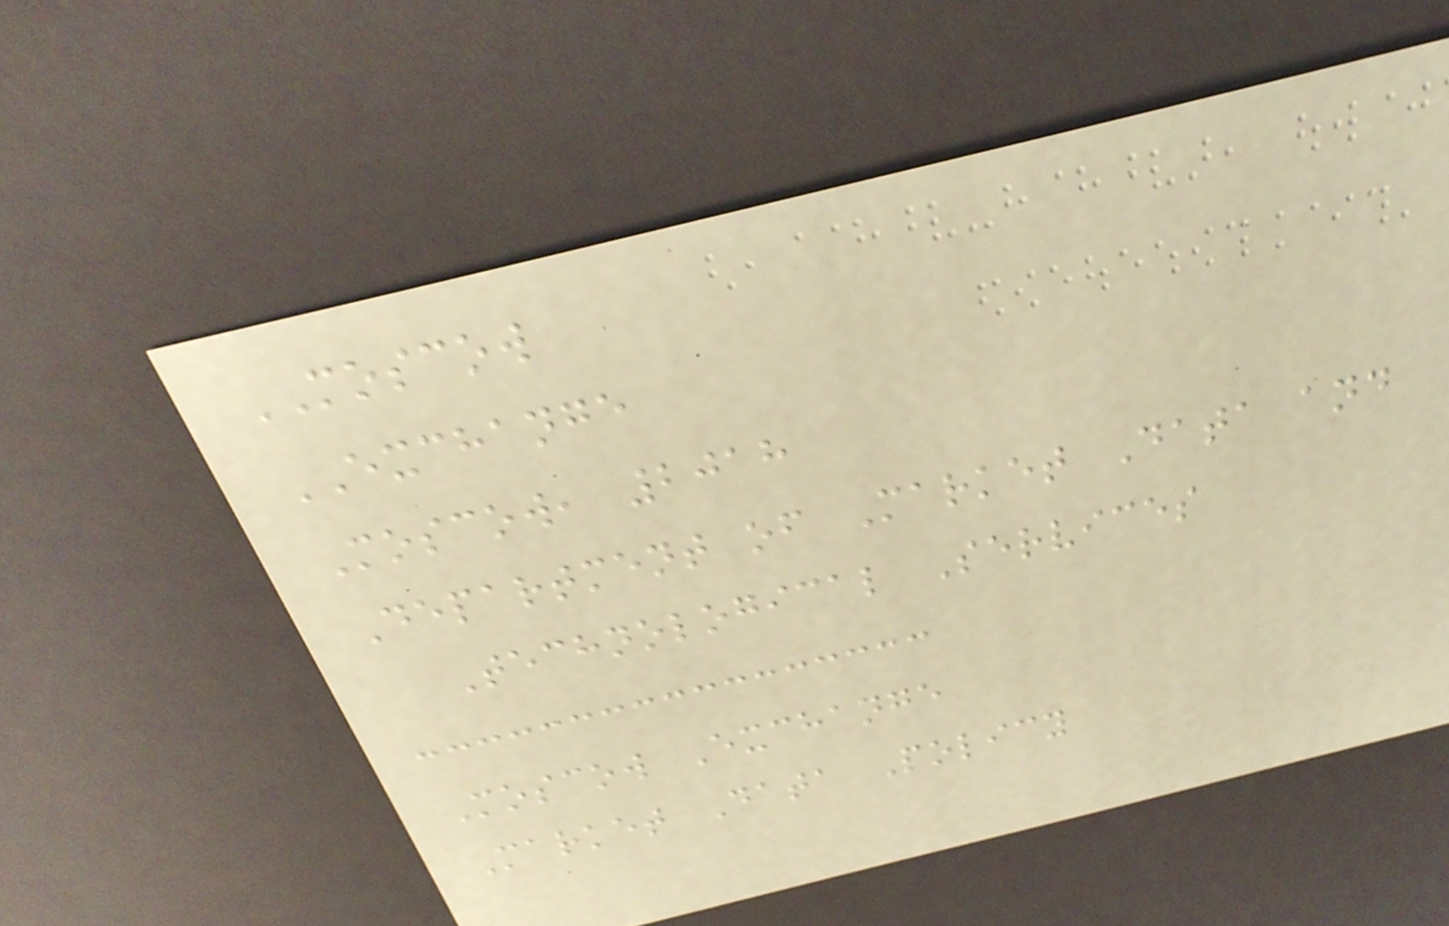MOSCOW
EXCHANGE
Moscow, 2018
Department of Market Data and
Technological Services
Moscow Exchange
Market Data Policy
